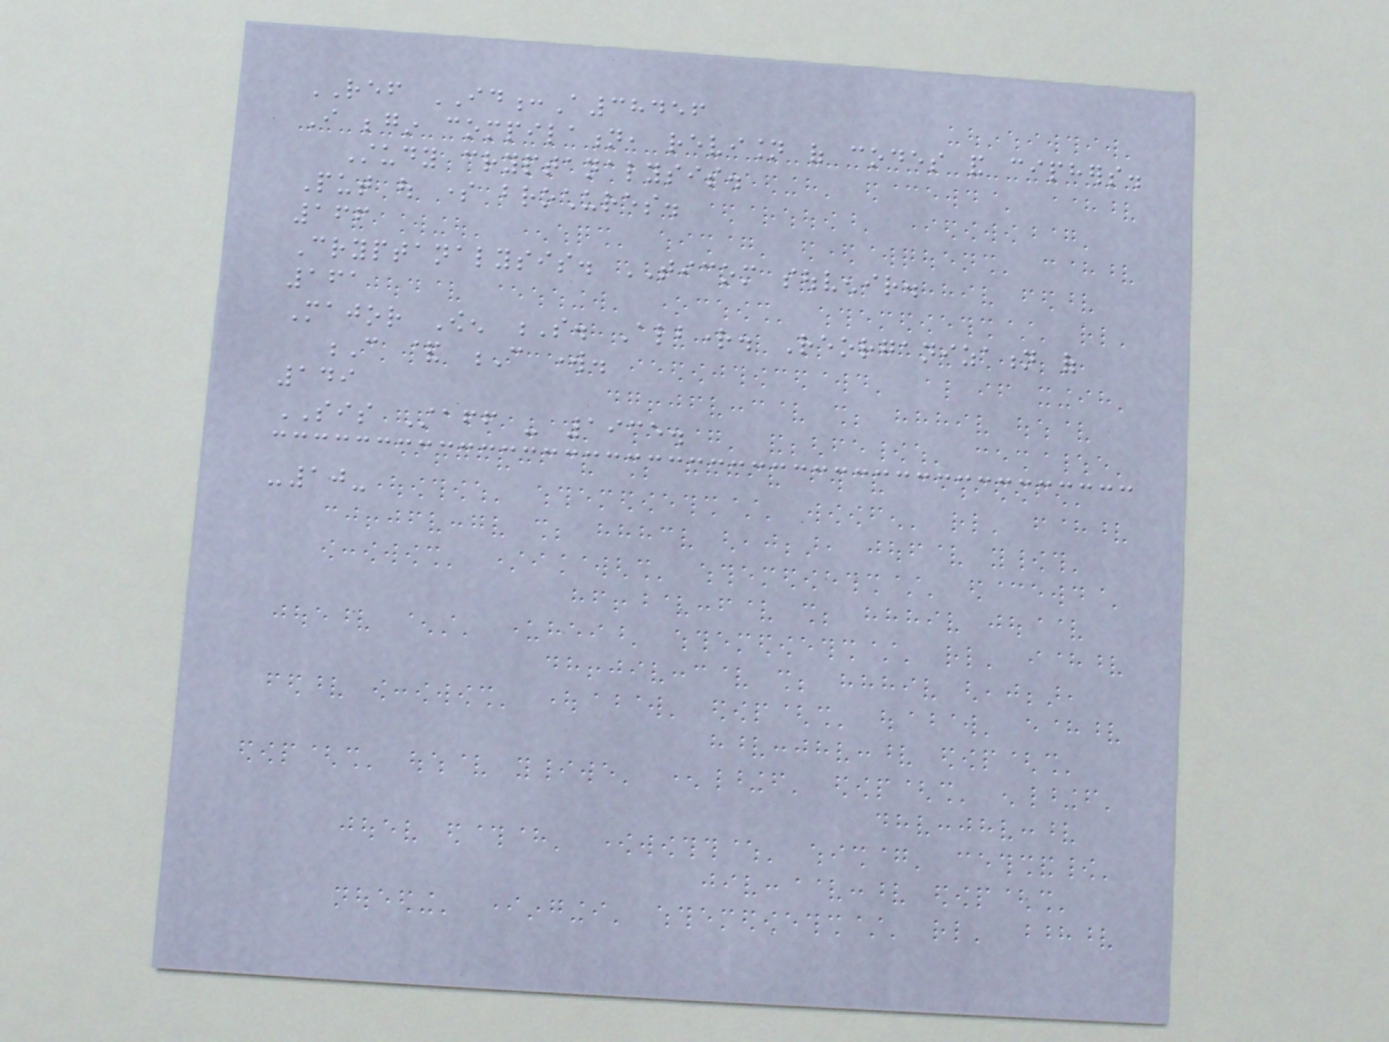REF ID:A38456
I begin compilation, revision of codes and ciphers.
Study cryptanalysis.
Put out some brochures.
166
Cryptanalysis. TICOM souvenir.
161
Major Owen S. Albright. Reorganization of
C & C work.
149
SIS Staff - 1935.
-10-
